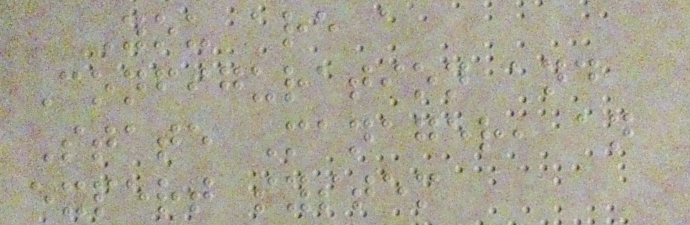You are a
Configuration and
State Manager, an
expert system
